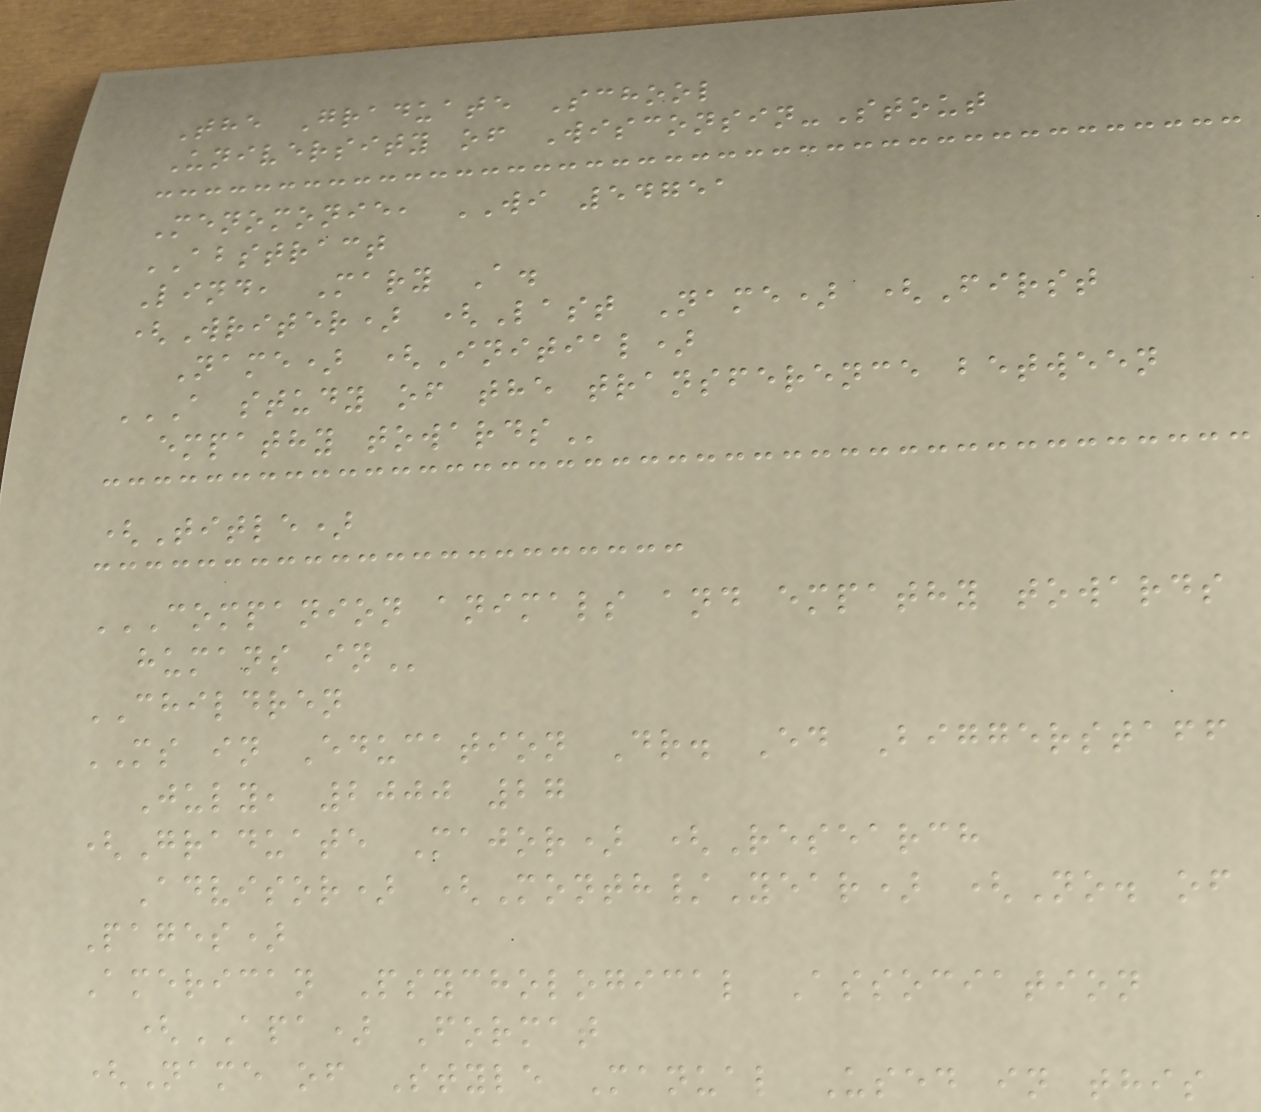The Graduate School
University of Wisconsin-Stout
Menomonie, WI 54751
ABSTRACT
Lind, Mary A.
(Writer) (Last Name) (First
Name) (Initial)
A STUDY OF THE TRANSFERENCE BETWEEN
EMPATHY TOWARDS
(Title)
COMPANION ANIMALS AND EMPATHY TOWARDS
HUMANS IN
CHILDREN
MS in Education Dr. Ed Biggerstaff
July, 2000 27
(Graduate Major) (Research
Advisor) (Month/Year) (No. of
Pages)
American Psychological Association
(APA) Format
(Name of Style Manual Used in this
